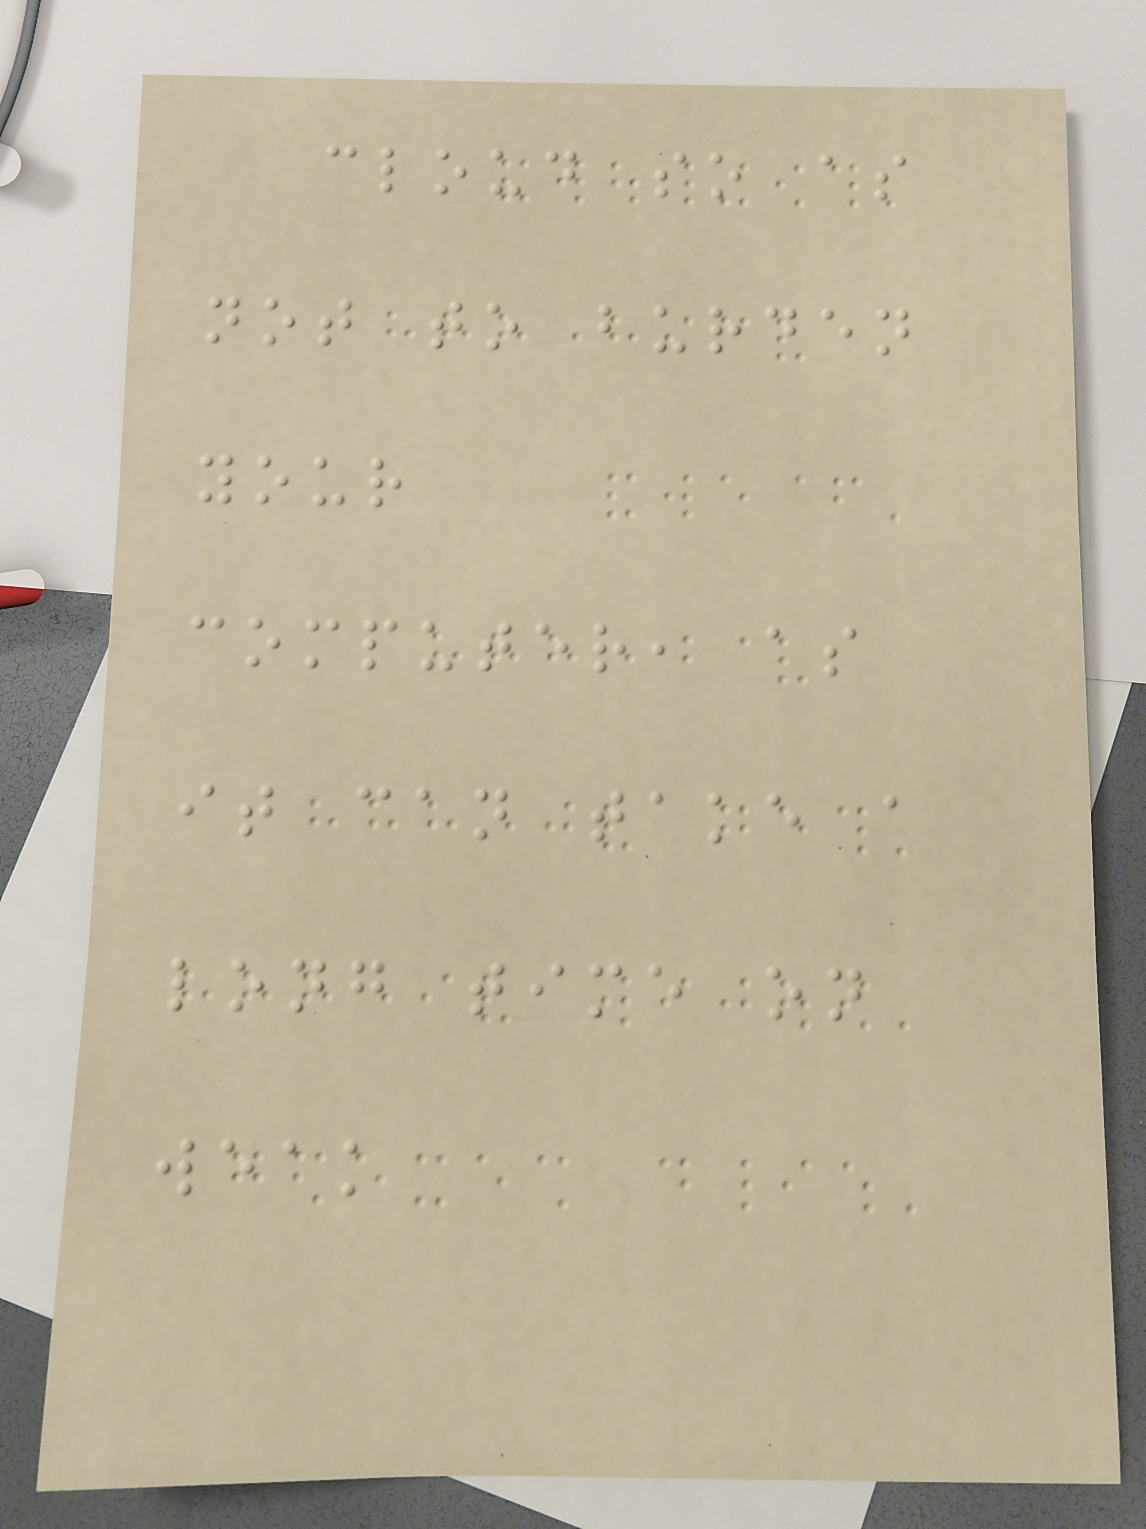cloud so as
not to burden
your
computer, as
it can take a
long time on
weak
